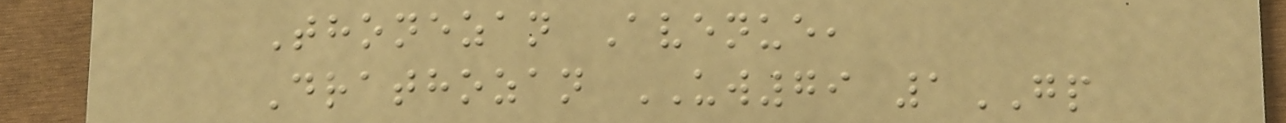Thonezan Avenue,
Drathozan UW79 1GP
